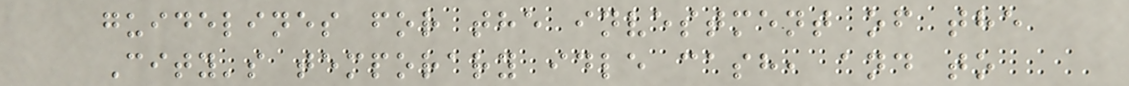guidelines for the investment of the
City's temporary idle cash, and to
